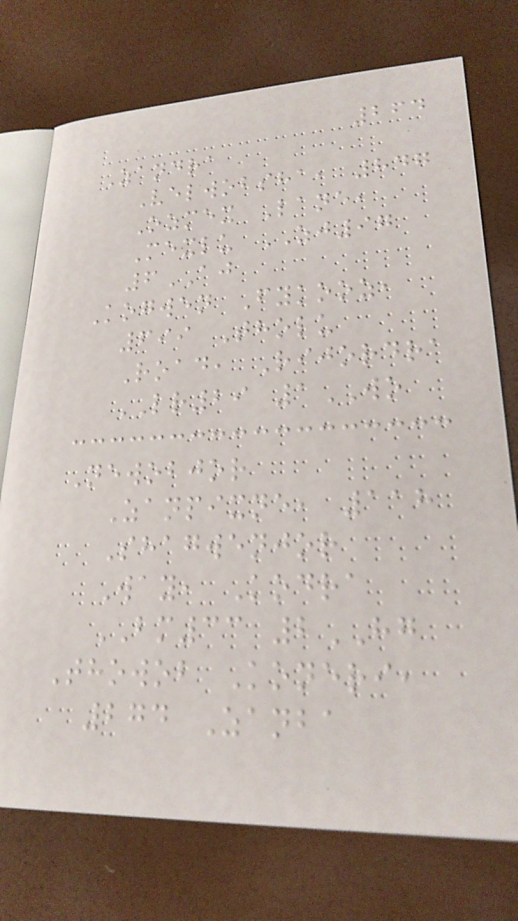264
Zandra
Velwobsha, 847
Ozmex Lane,
Mexlu ZJ97
6AJ
Kogwen Fykooz,
699 Tholu
Road, Rijordra
LR29 1WO
Newobjor
Zanpixne, 118
Shagwenjor
Way, Kodra
BM33 2HG
Thowob Koneri,
274 Zanba
